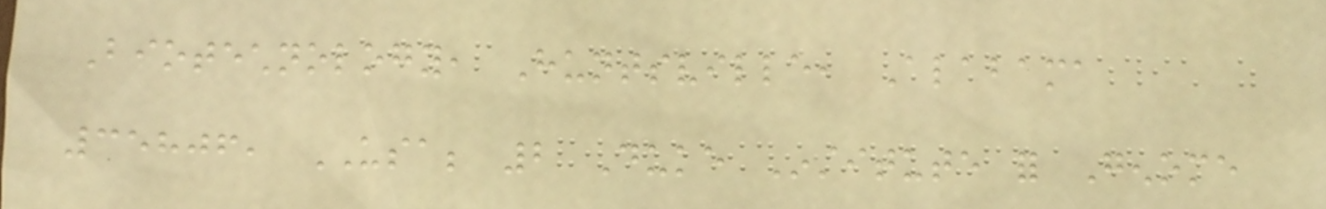Biotechnology, Huntsville, Alabama
35806, USA; 2 Duke Institute for Genome
